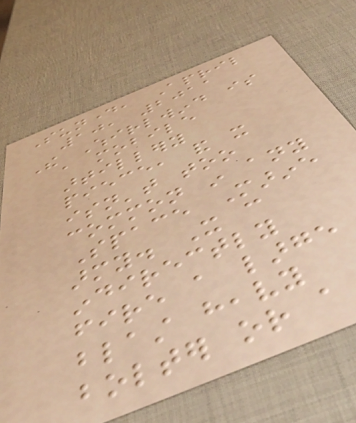Sunday, April
10, 2011
The Whirlwind is
a mobile
artillery
piece, and it
isn't too
common in any
Space Marine
army. It can
indirectly
fire a large
blast heavy
bolter or a
